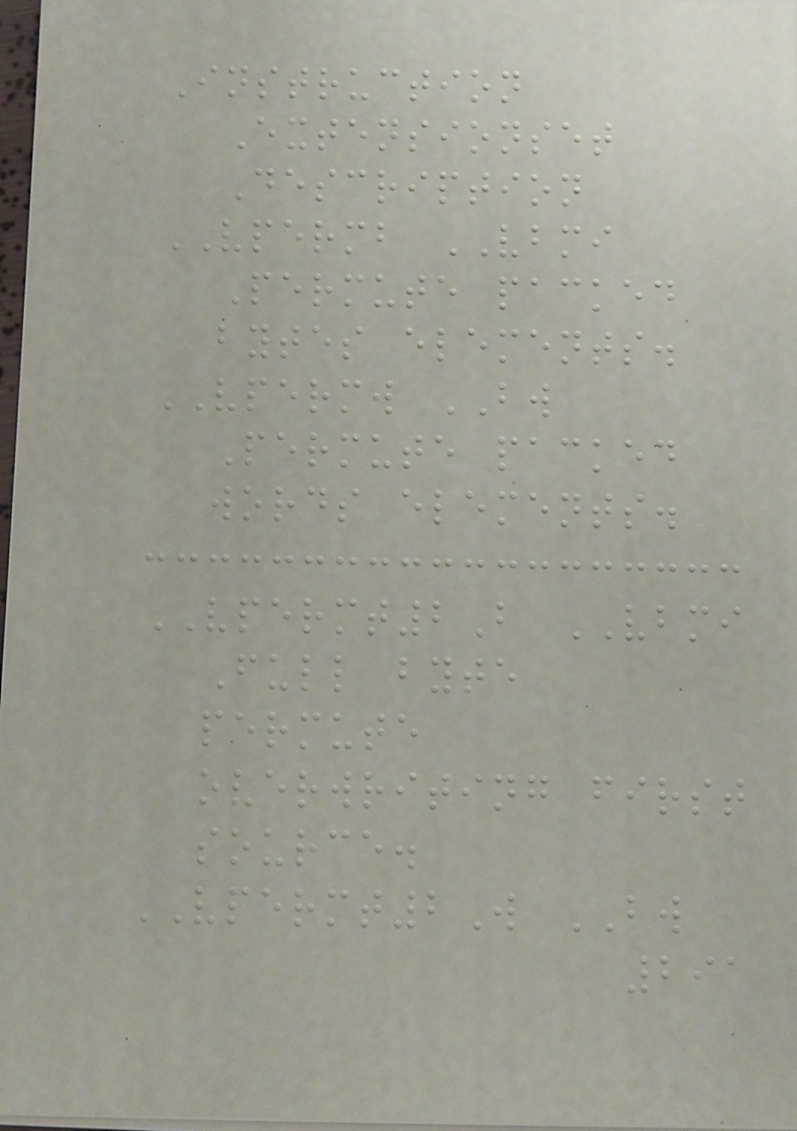Instruction
Extensionset
Description
VPERMB VBMI
Permute packed
bytes elements.
VPERMW BW
Permute packed
words elements.
VPERMT2B VBMI
Full byte
permute
overwriting first
source.
VPERMT2W BW
291
